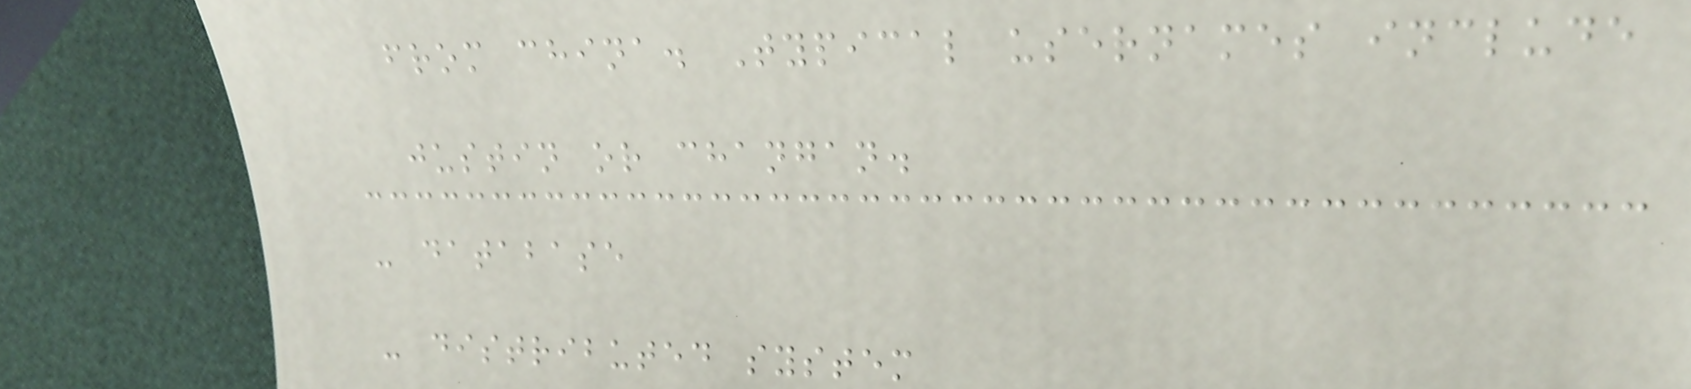from china. Typical usernames include
justin or changan.
- database
- distributed system
